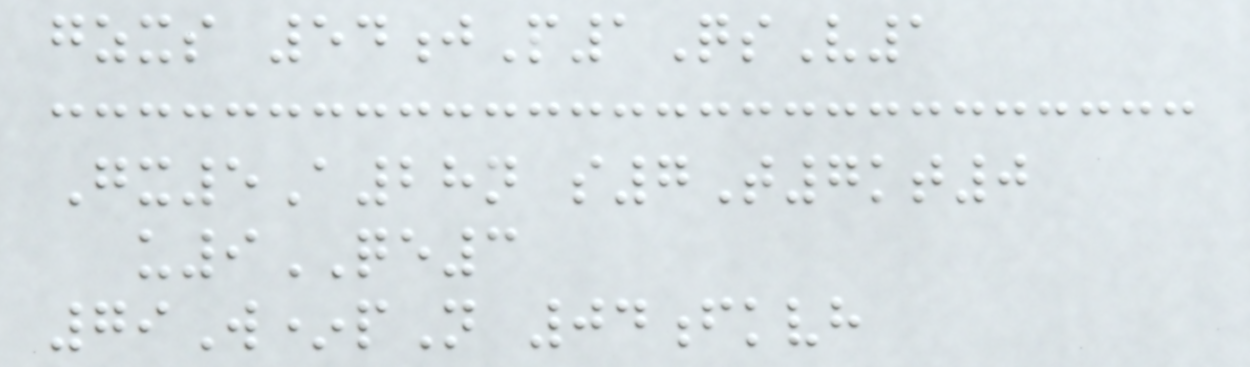gzxs 54jP1QsV1
Gx5A28n s7T7kt0
u9QE3
79W*pN 04fkvh
